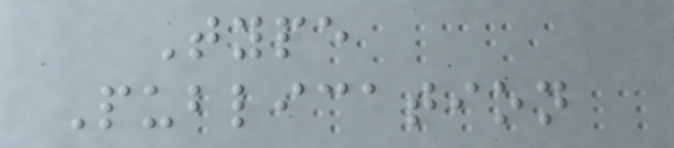Type
Publication
